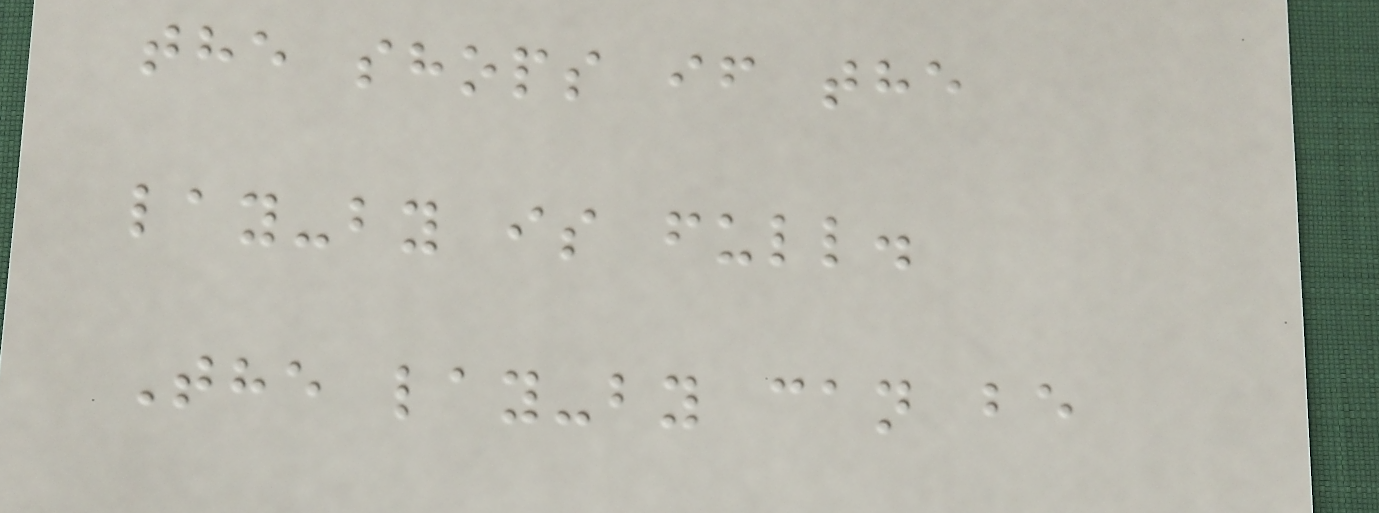the shops if the
lay-by is full.
The lay-by can be
